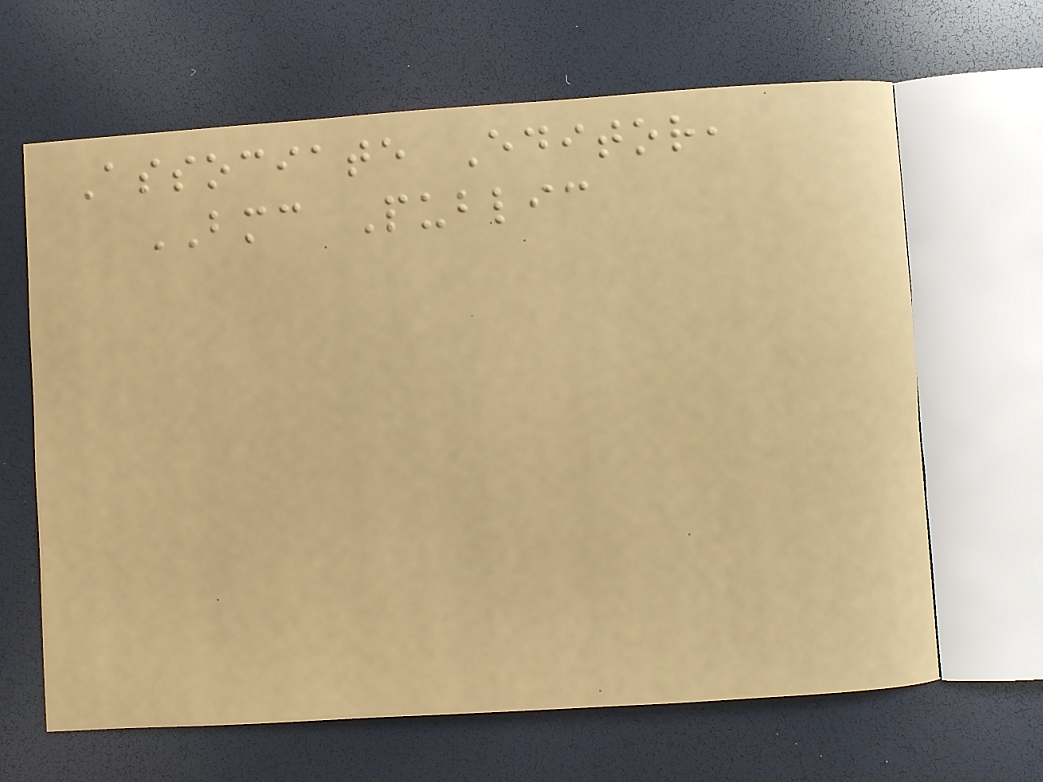Associate Editor,
BMC Public
